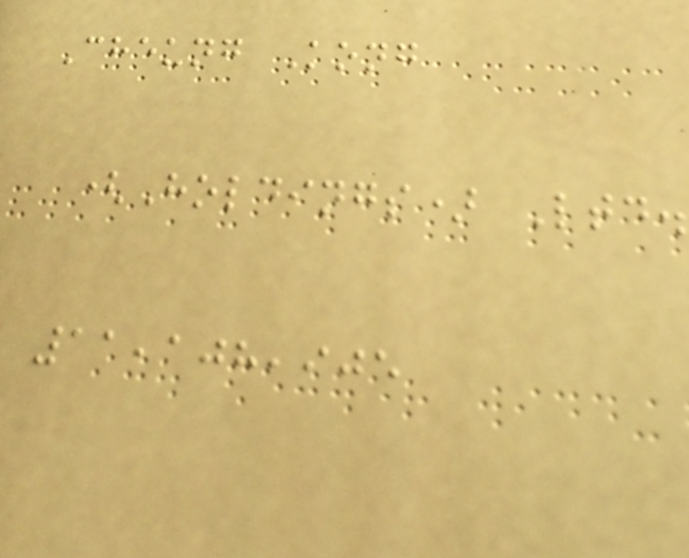Cheung Kong
(Holdings) Ltd.
11,108,905
